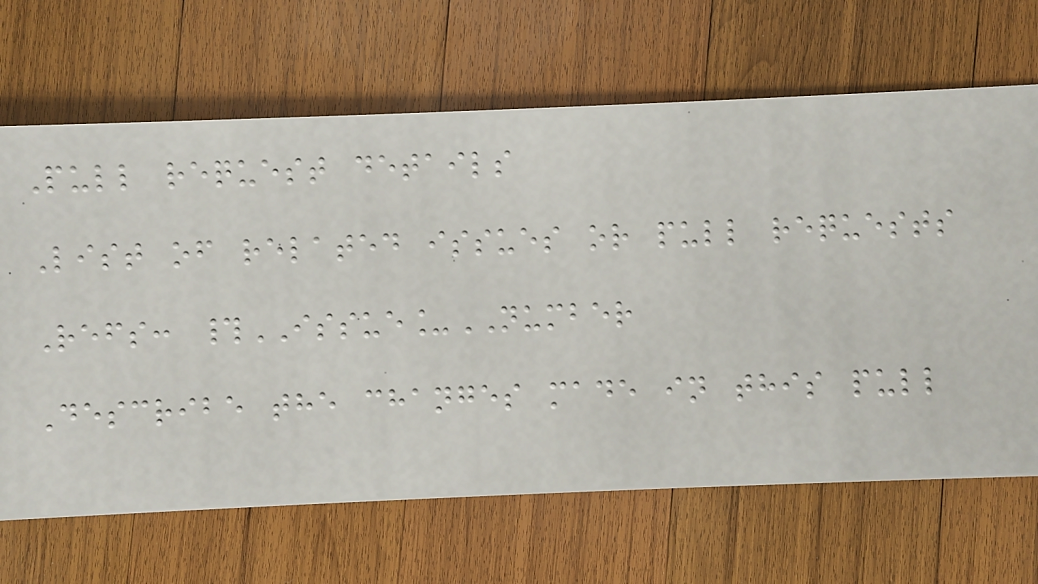Pull request details
List of related issues or pull requests
Refs: #ISSUE_NUMBER
Describe the changes made in this pull
